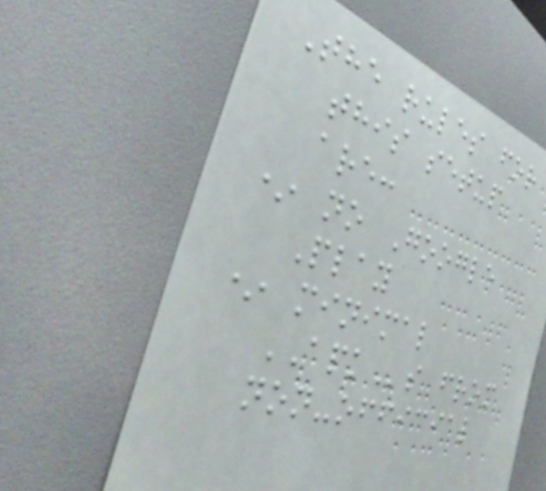The rules for
this setup
are:
* no Google
Play
* minimal
APKs from
non-official
